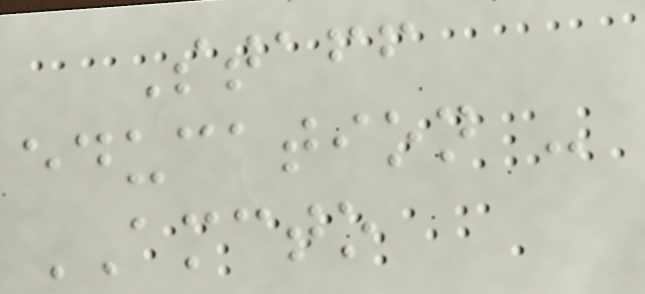Staff
education -
AMCTO
